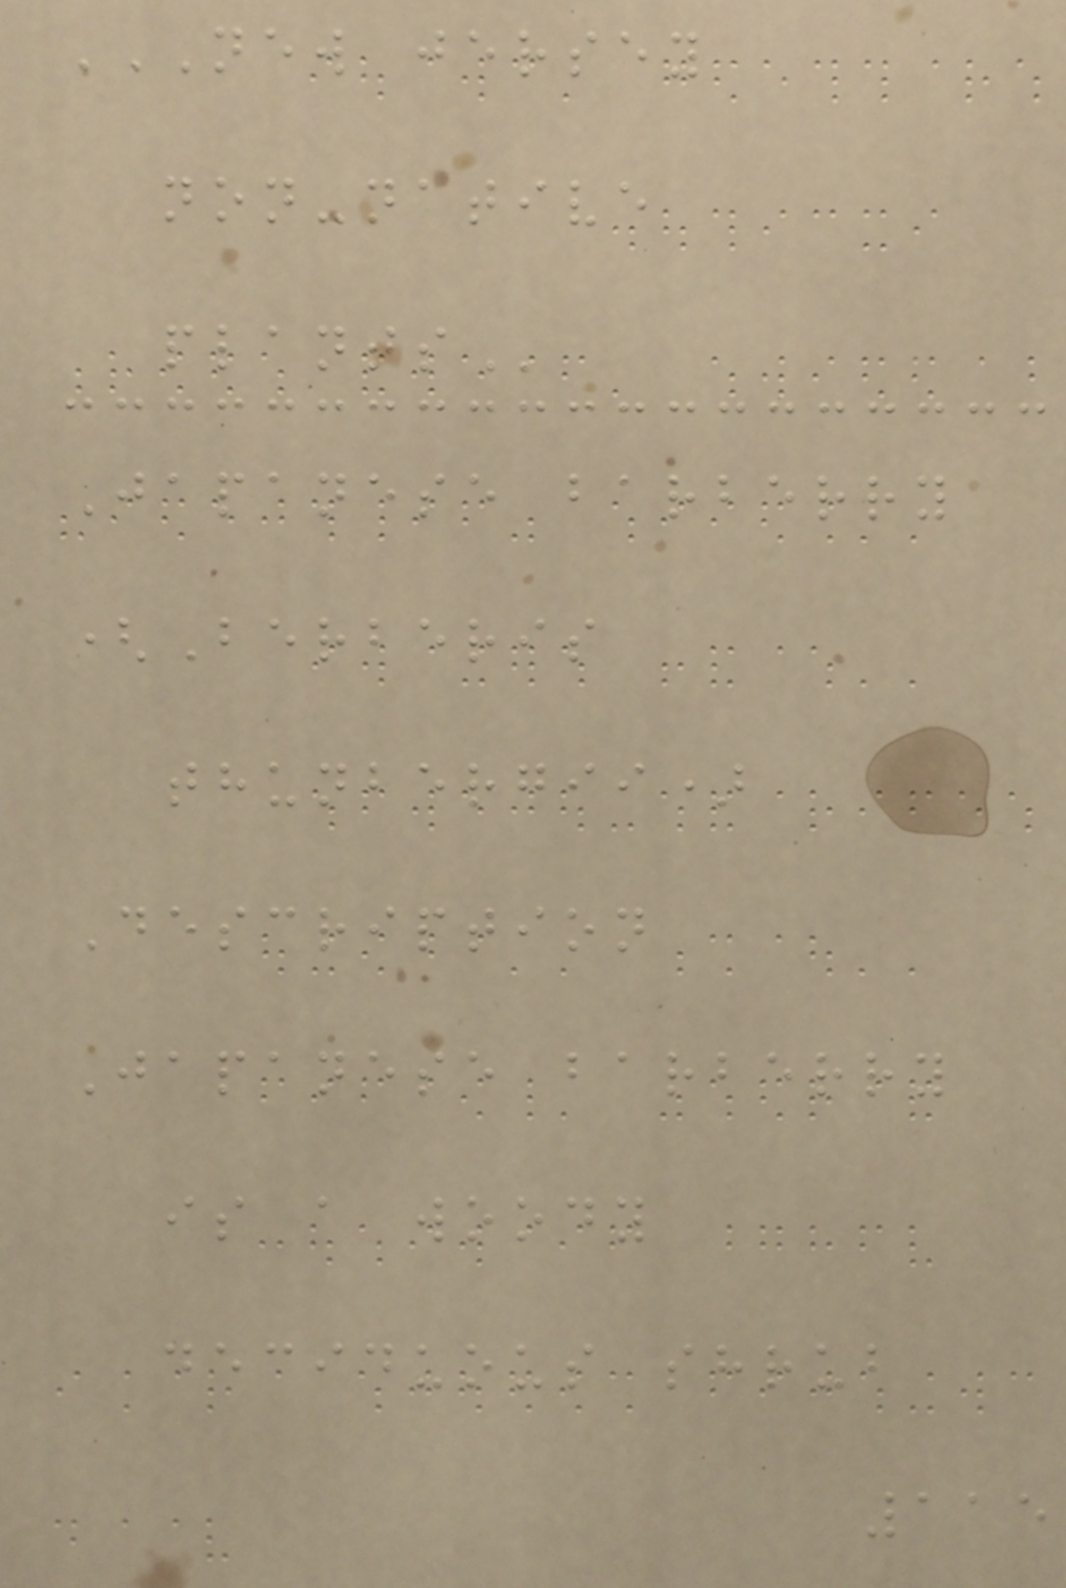NEW JERSEY
NON-NATIVE
PLANTS
Japanese barberry
(Berberis
thunbergii)
Description
Japanese barberry
is a woody
deciduous shrub
115
